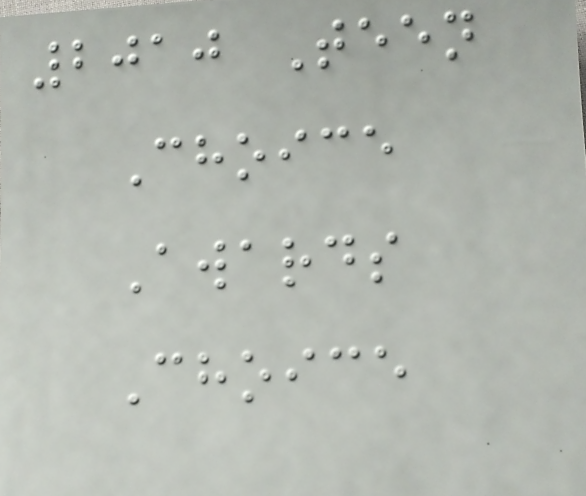2010 Teen
Choice
Awards
Choice
